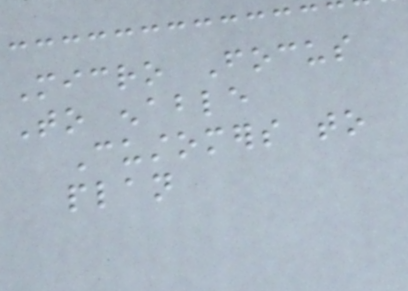Micro Focus
To enable
Customers to
plan
